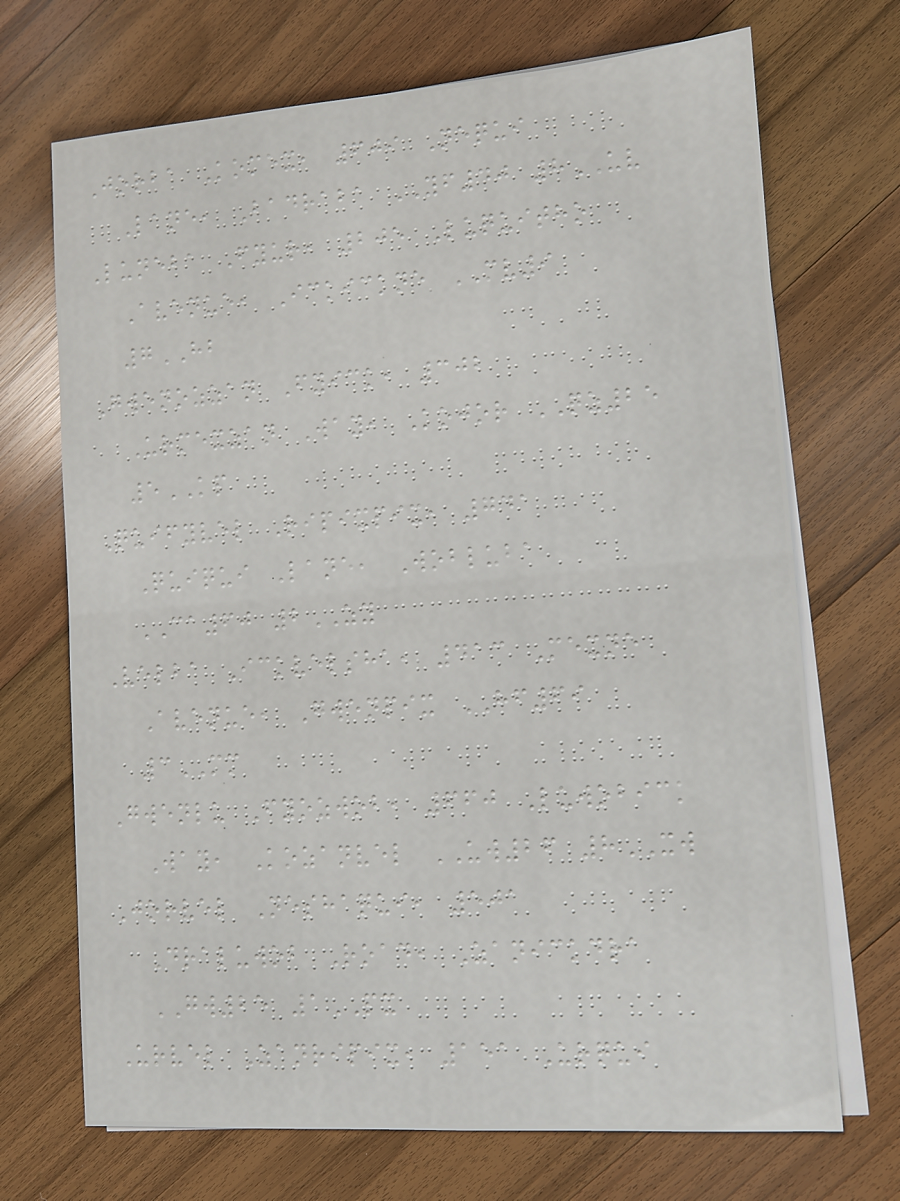Jorba Komex, 609 Nequi
Lane, Badraba YF40 8UV
Luneba Fyur, 205 Luquitho
Avenue, Ickickne MV9
7HB
Gwenozzan Fyick, 302
Urmexzan Way, Kojor QZ25
5KP
Quifyvel Ripixpix, 741
Quiqui Lane, Wobluba
CA60 2ZY
Velba Ickvelsha, 413 Mexne
Avenue, Gwenpix HF69
3MM
Gwenlu Fyozwob, 660 Luwobick
Way, Kozanvel UW26 8XW
Jorvel Neshaqui, 501
Draluwob Road, Zanickdra
GW25 1PX
Urvel Zanripix, 151 Urqui
